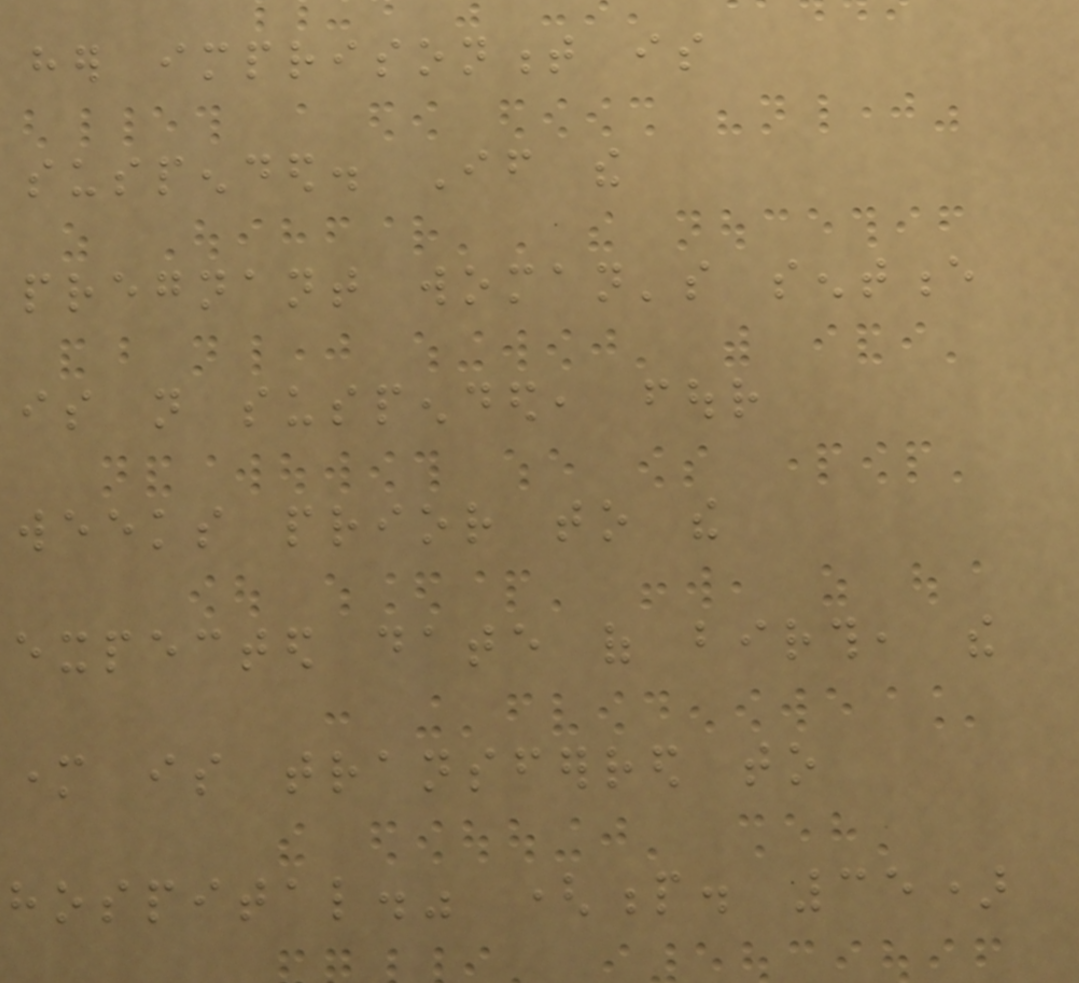her imprisonment is
suspended. If the
pregnant woman's sentence
is not suspended, four
weeks prior to the
expected date of birth, the
mother is transferred to
hospital." (p. 35)
